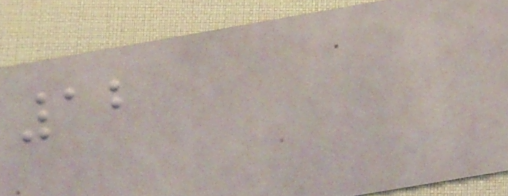12
